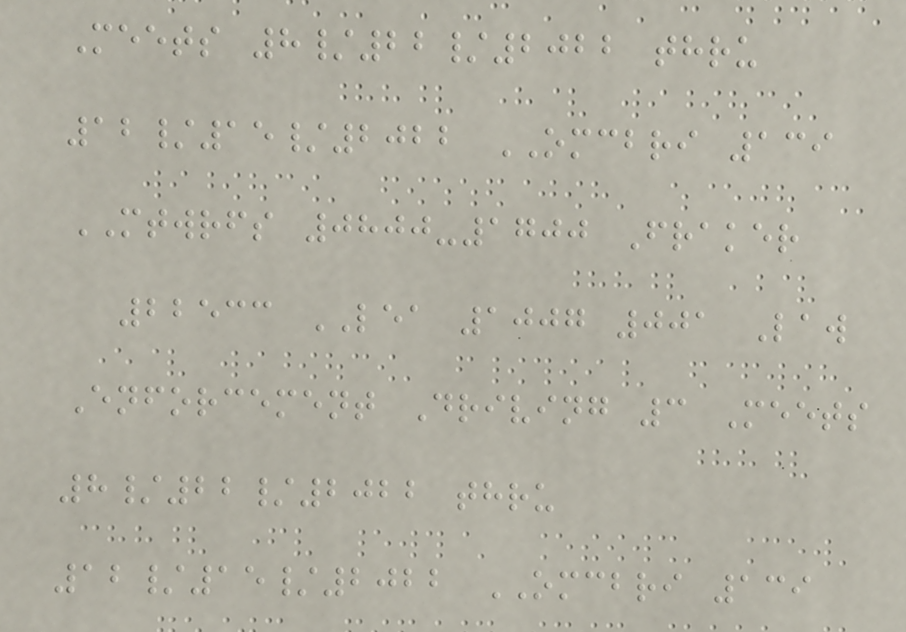Meets 8/22/2022 thru
12/15/2022 OMCBRI 139
MTWRFS 0800-1700 Fraker
22533 LEA 1007 001 Law
Enforcement Driving 3 Meets
8/22/2022 thru
12/15/2022 OMCBRI 139
